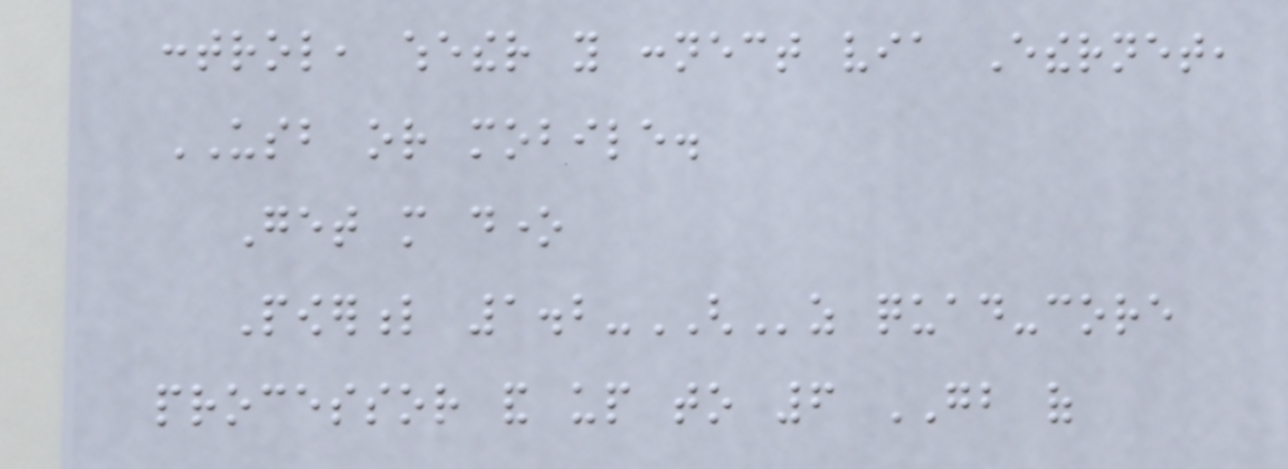control, whether you connect via Ethernet,
USB or mobile.
Get more done
Powerful 1.2-GHz quad-core
processor and up to 6 GB of
